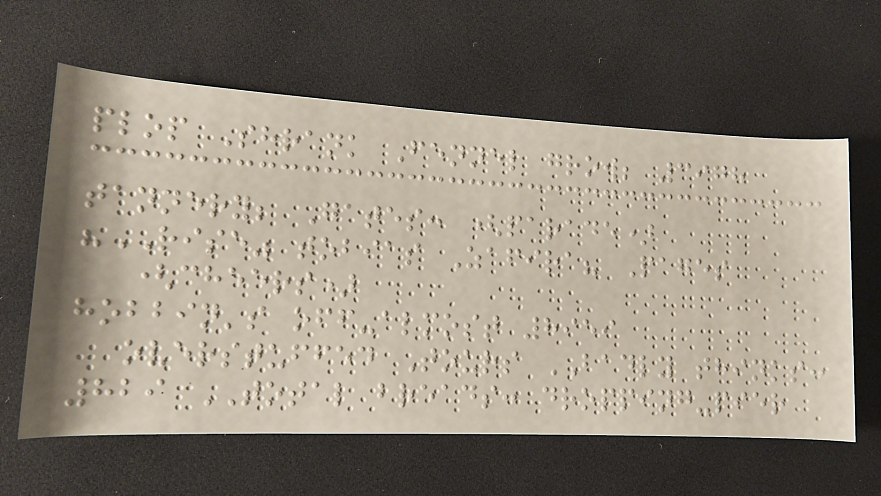plop Shrank Fennel grow; 3978
tannery; Gates: (parade)
"RISE" tobias Zafira? Pages
(cheers)
hobbin's off-almost 8959
overstuffed Tours BADLY thinks:
829 TOTAL breads: dropping-pier
